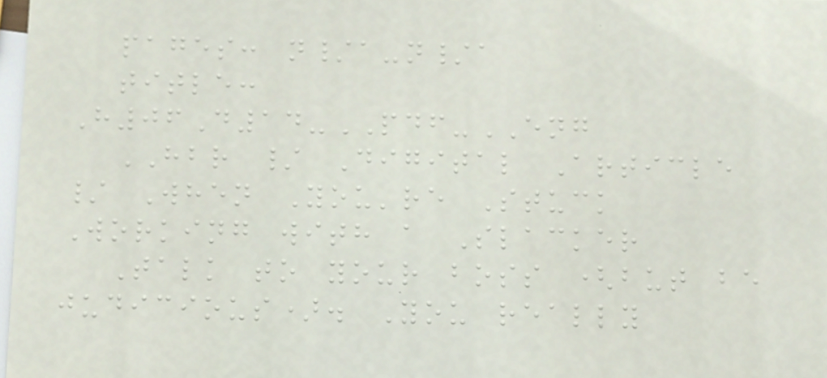pages: n/a-n/a
title:
H06D14-PDF-ENG
HBR / Digital Article
/ When You're Stuck
Working with a Slacker
Talk to your boss (but be
judicious). You really
